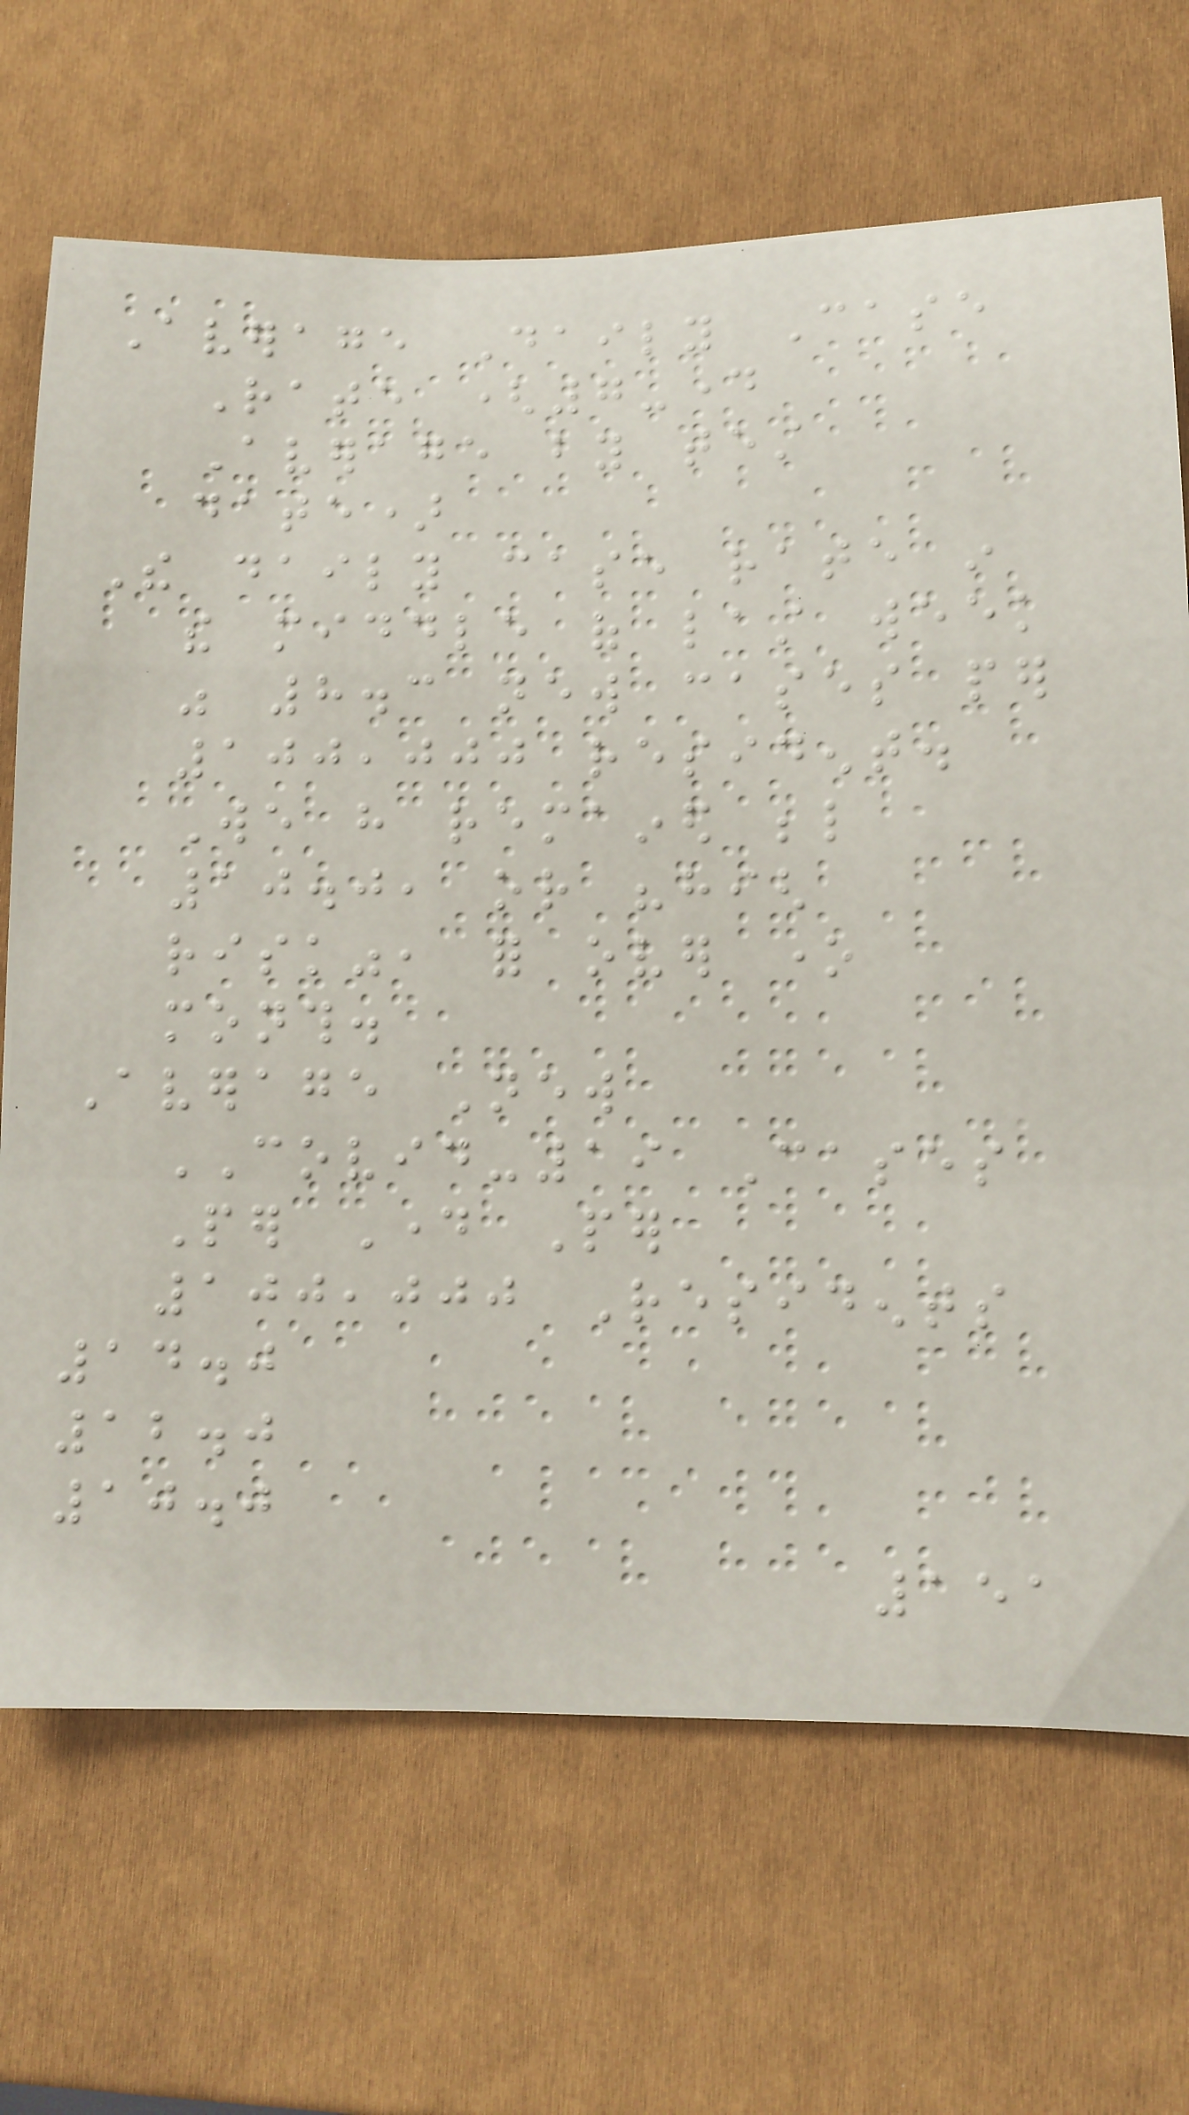Average Daily Case
Rate (7-day
Average by test
date)
The daily case rate in
the middle of last week
was 8.3 new cases per
100,000 resident.
We have remained below
10.0, or "high
risk", for over one
month.
Average New
COVID-19 Cases
Per Day Per
100,000 Residents
14.0
12.0
10.0
151
